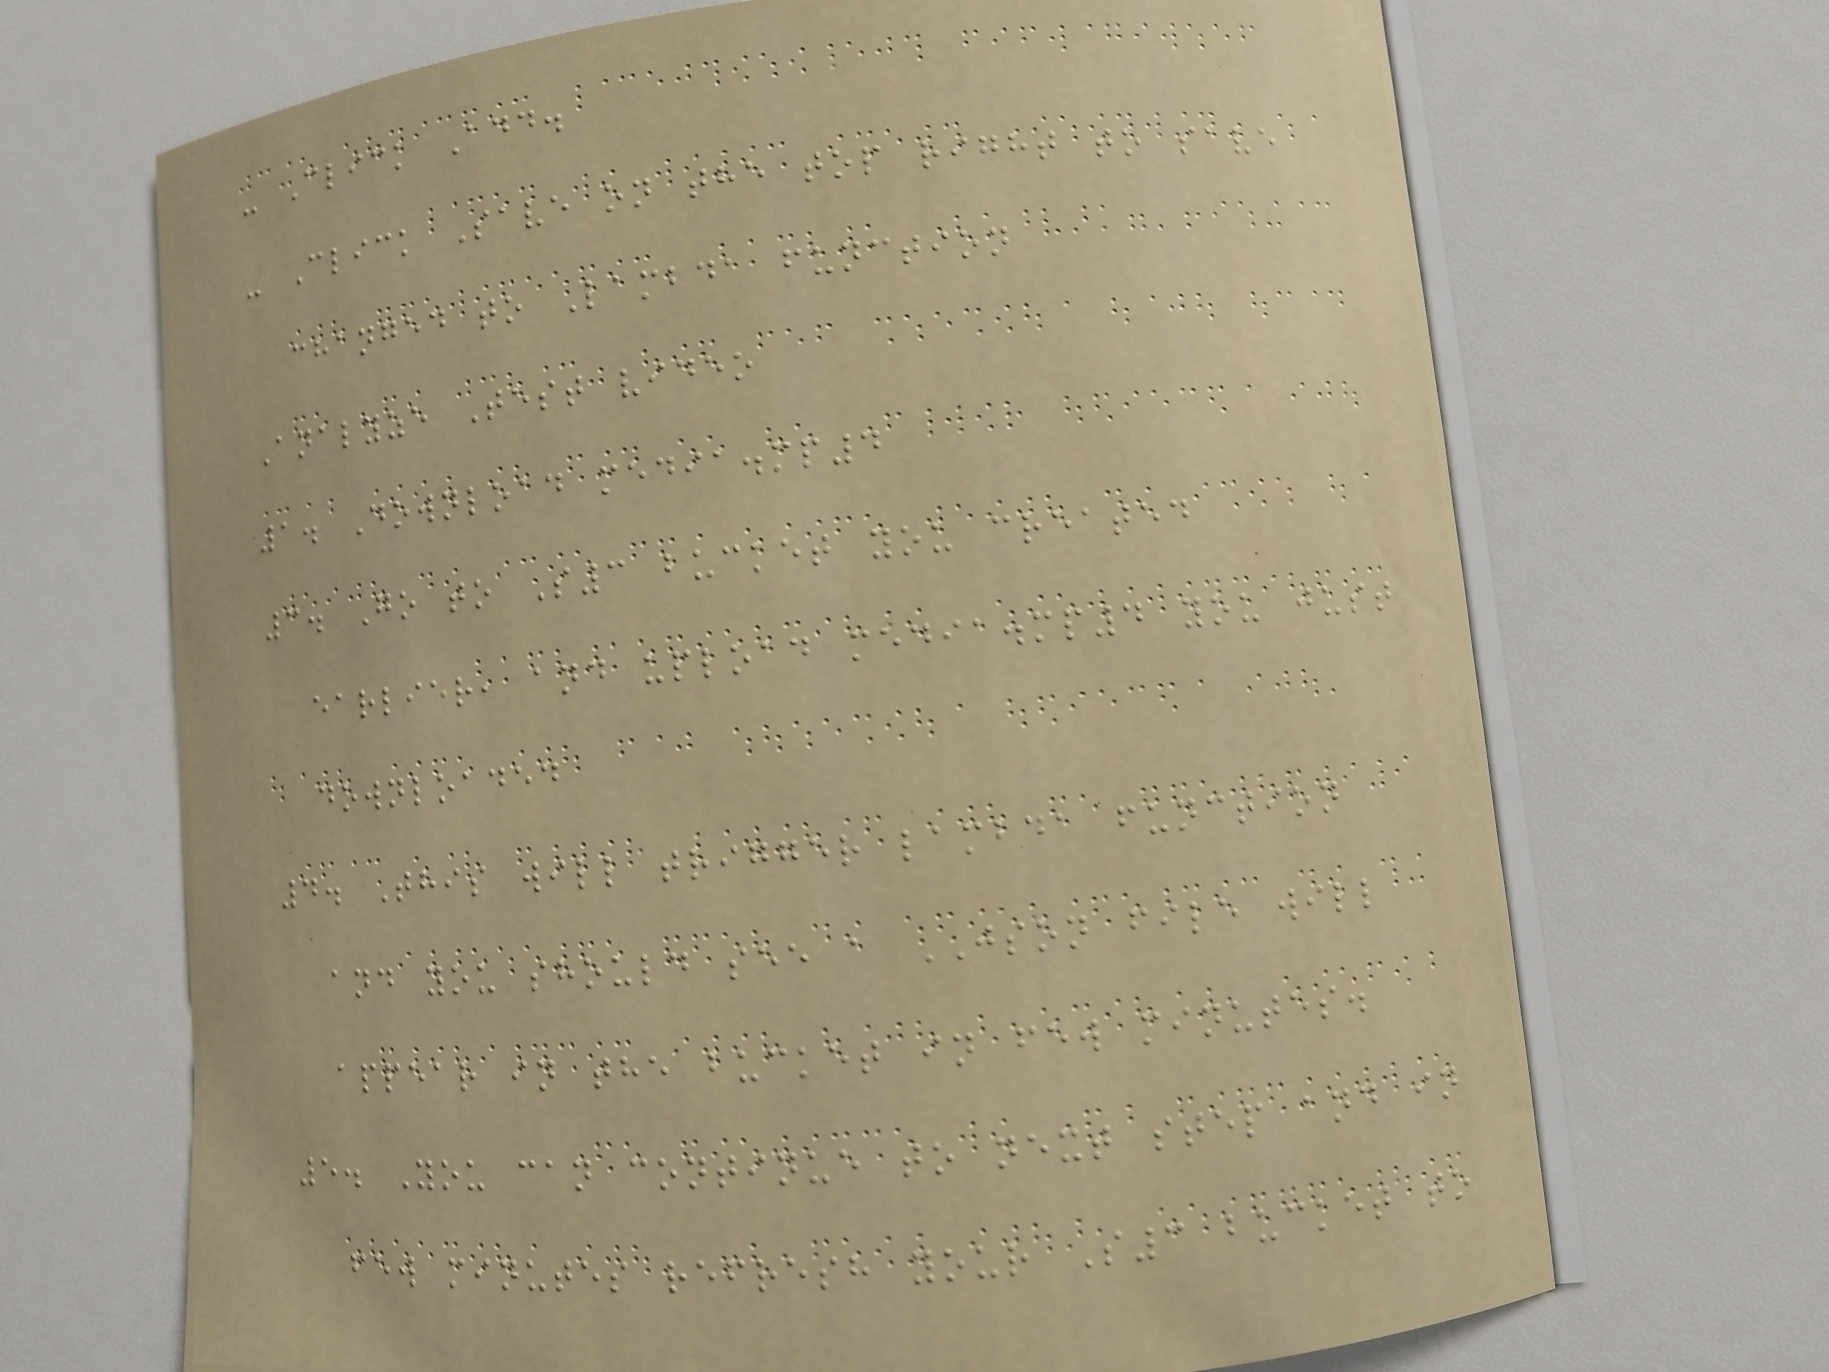- Click Add.
- Click Save on the top right to save
changed to Lambda function
Analyze Test video
1. Download media.mp4
3. Go to S3 bucket you created
earlier, and upload media.mp4 you just
downloaded
4. This will trigger lambda function
and you should see a JSON file will
appear in the bucket in few minutes.
5. You can continue to next step and in
few minutes refresh your S3 bucket to
